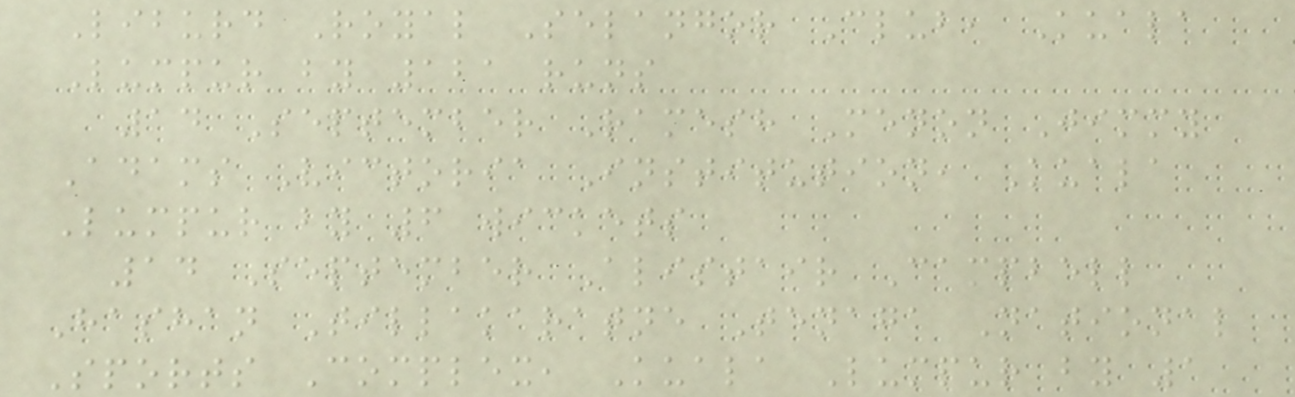Liburd Royal Selangor Club, Kuala
Lumpur by 121 runs
14 September Ramesh Menon Jimmy
Adams Victoria Institution, Kuala
Lumpur by 6 wickets
14 September Alistair Campbell
Hashan Tillakaratne Tenaga National
Sports Complex, Kuala Lumpur by 1
